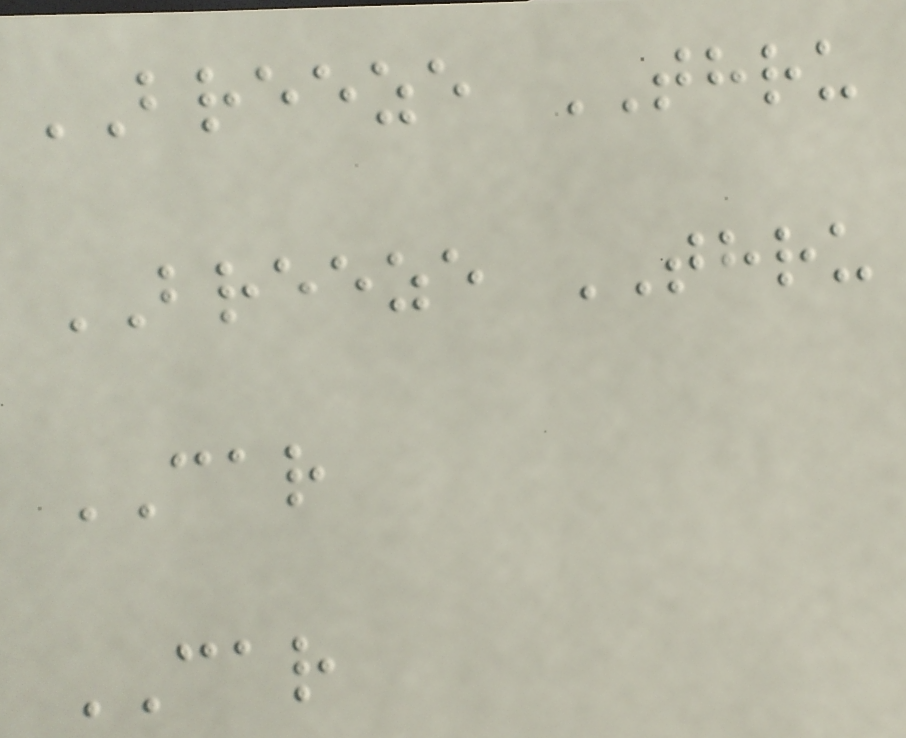BREEZE THRU
BREEZE THRU
CAR
CAR
